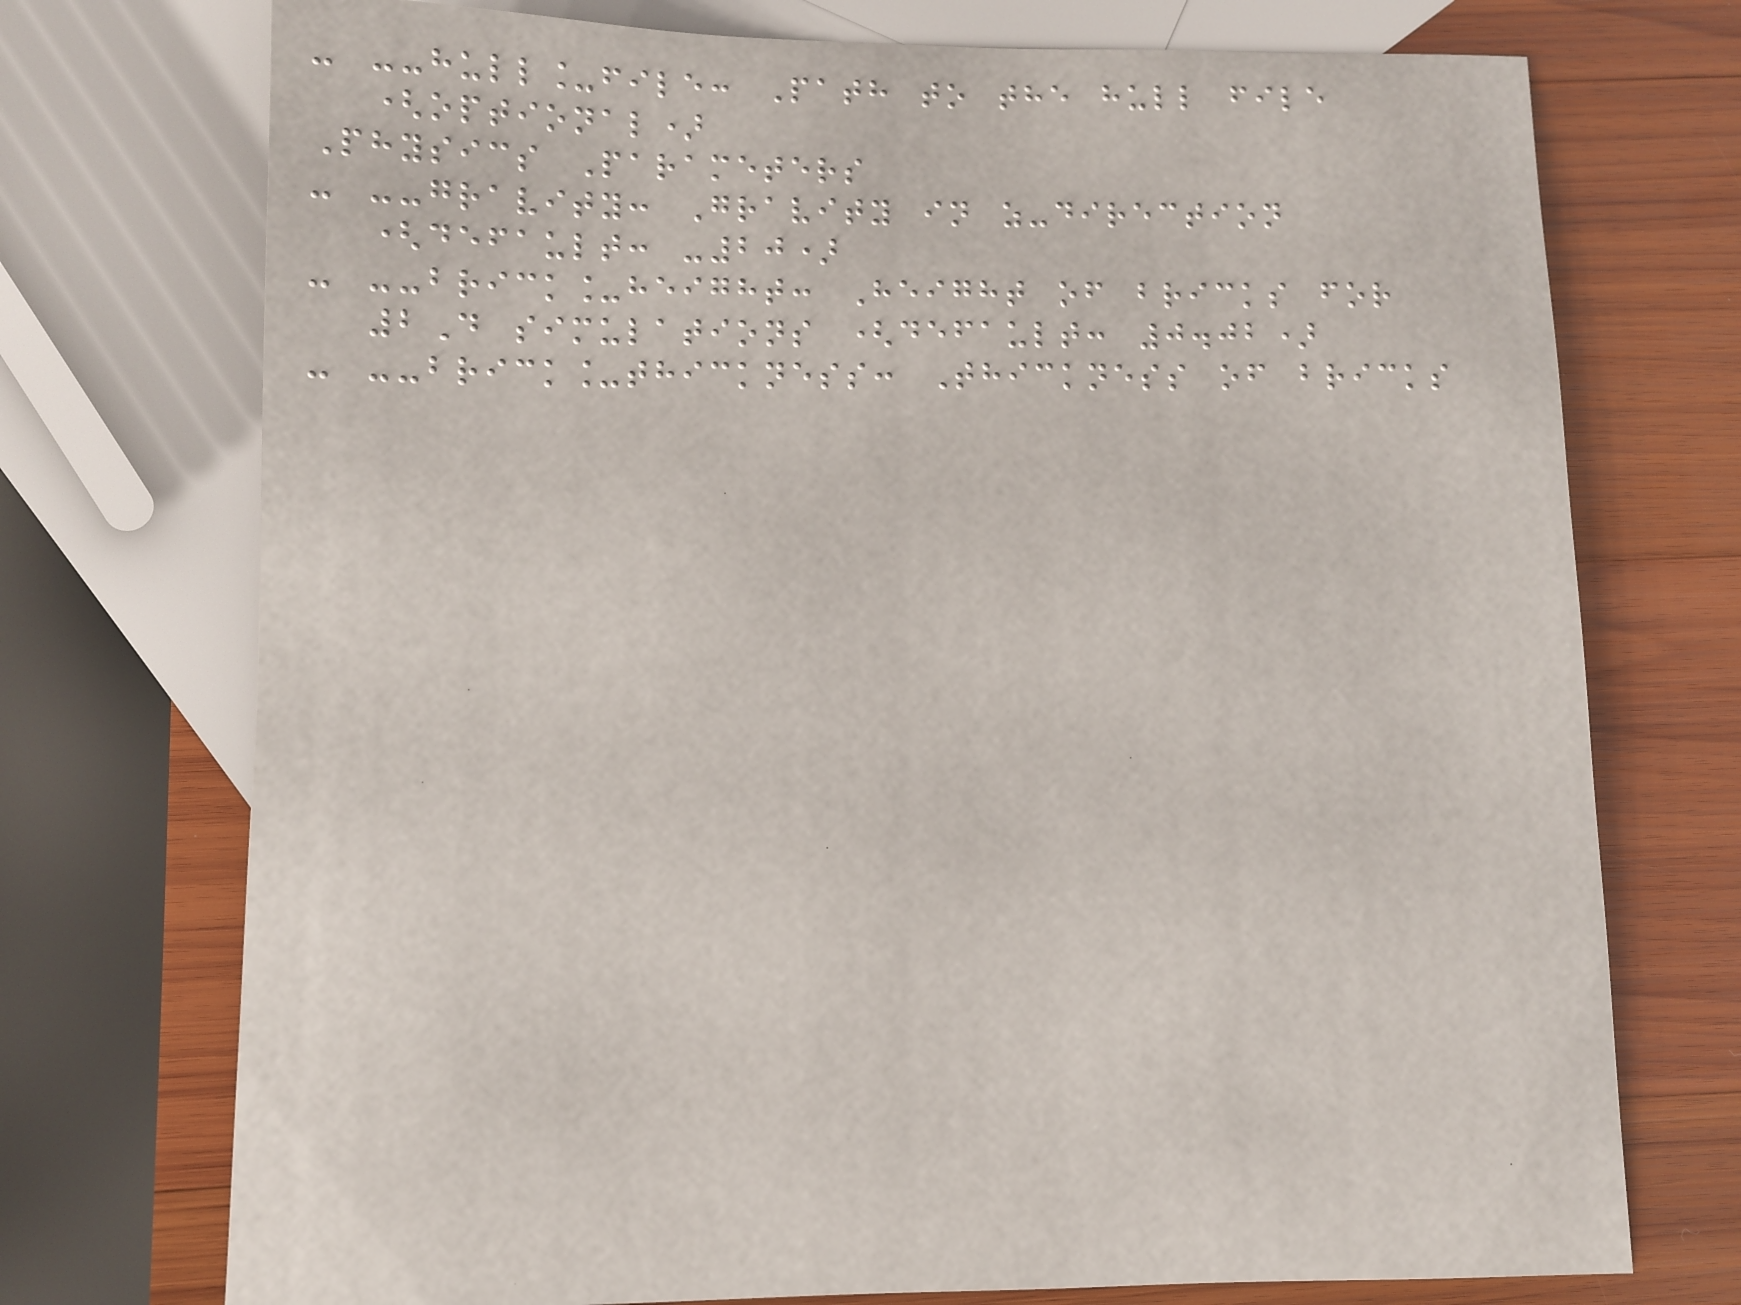- --hull_file: Path to the hull file
(optional)
Physics Parameters
- --gravity: Gravity in z-direction
(default: -20)
- --brick_height: Height of bricks for
2D simulations (default: 0.02)
- --brick_thickness: Thickness of bricks
